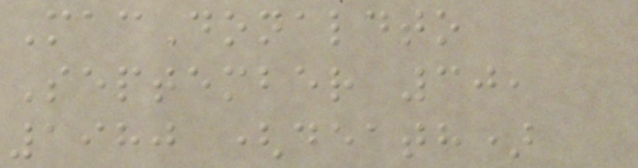MacDonaldto
September 30,
1980 (death)
